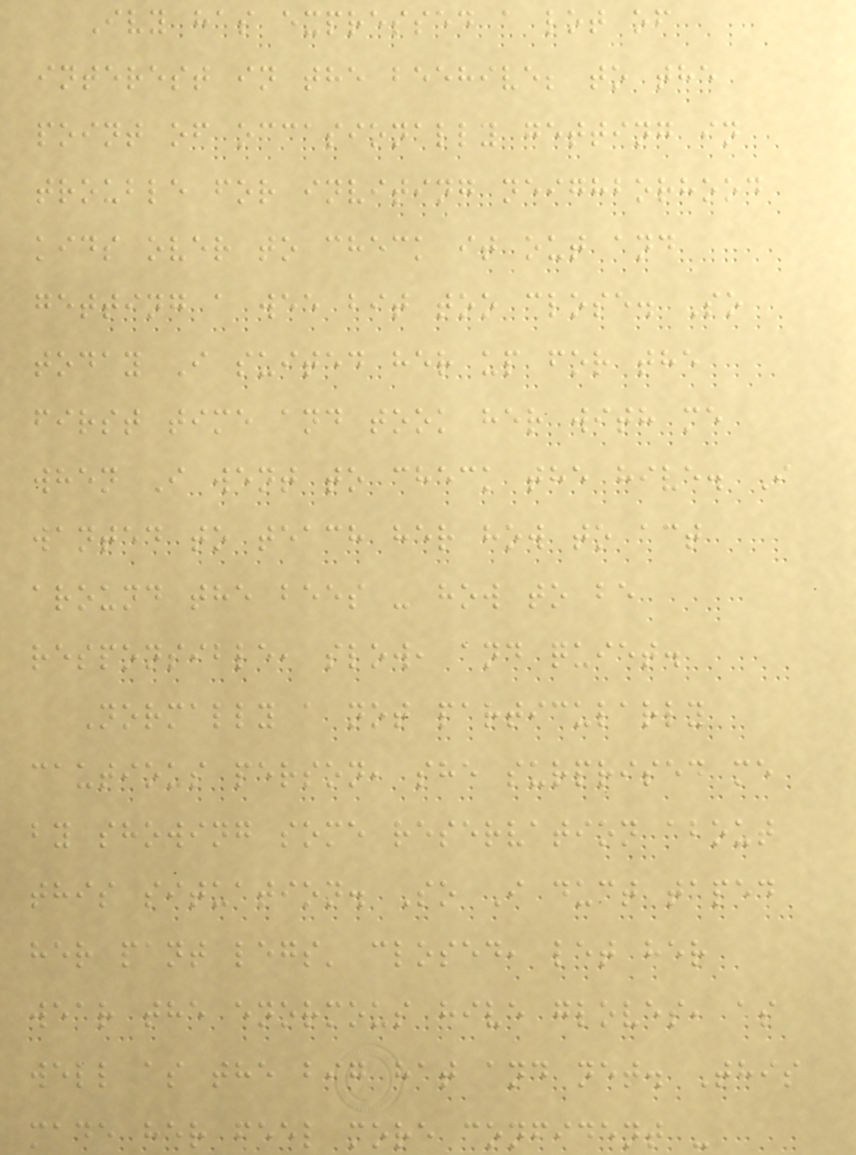Ivy has expressed a lot of
interest in the beehive; to the
point of occasionally getting in
trouble for inviting neighborhood
kids over to check it out and
getting a wee bit too close. So
today I suited her up for the
first time and took her with me
when I went to check the hive. I
wanted to teach her how to act
around the bees - how to be
responsible, slow, and quiet.
Normally a not particularly
cautious person, she surprised me
by showing some reservation about
this situation. So I duct taped
her pant legs' closed, let her
wear the enormous hive gloves, as
well as the big hat and net. This
made her feel more confident -
